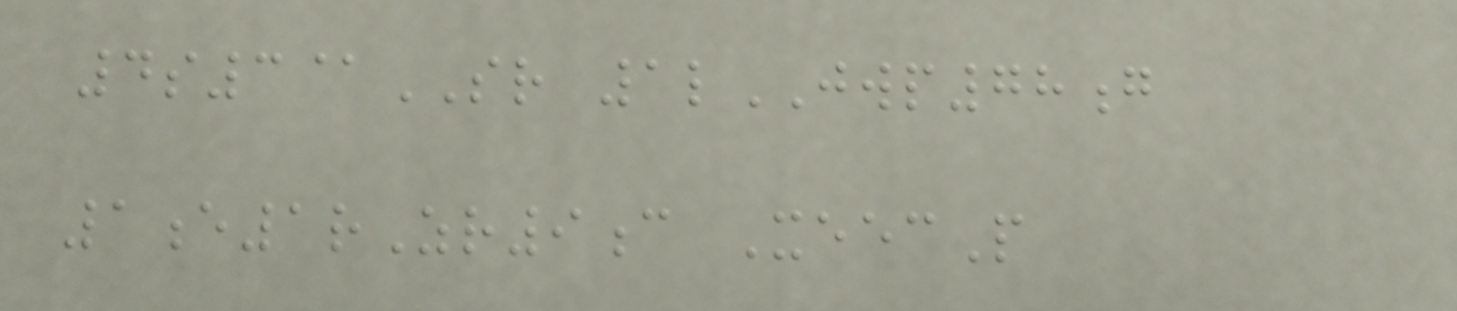4s3@SR 1lJWP78g
1e1rZr9c XeecP
